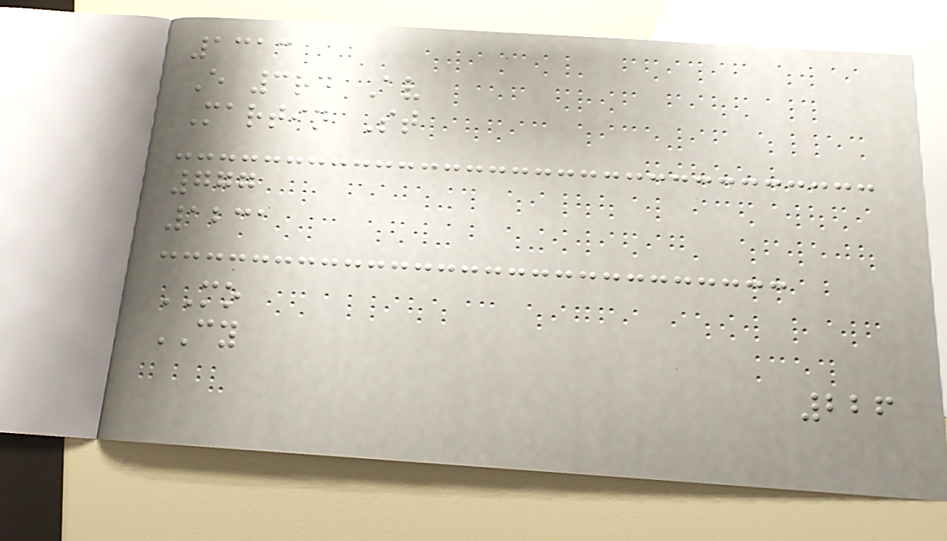1313
E 3rd Av
Martin St
777
1231
MO
CY
226
